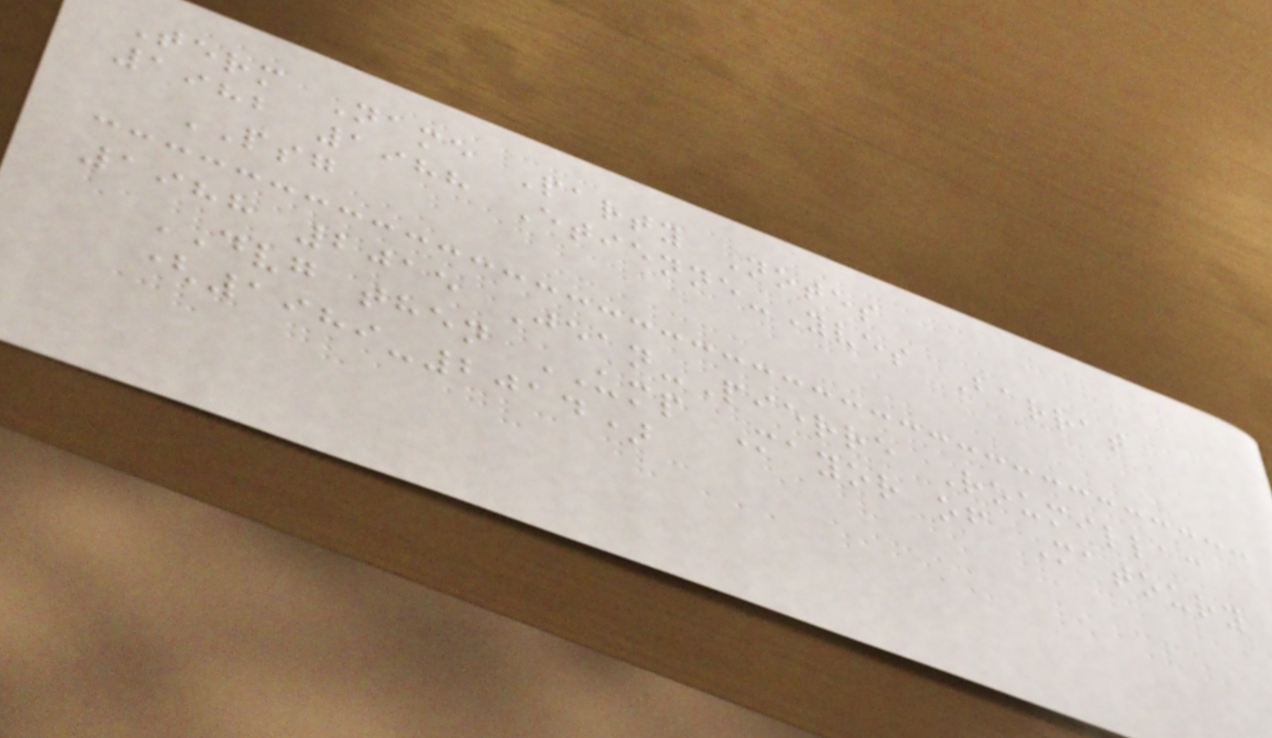Term Name Party Notes
1982 1988 Etienne-Yves Barrat
PSG
1988 2015 Jean-Pierre Roumillac
DVG then UMP Mayor of Matoury
(1989-2014)
